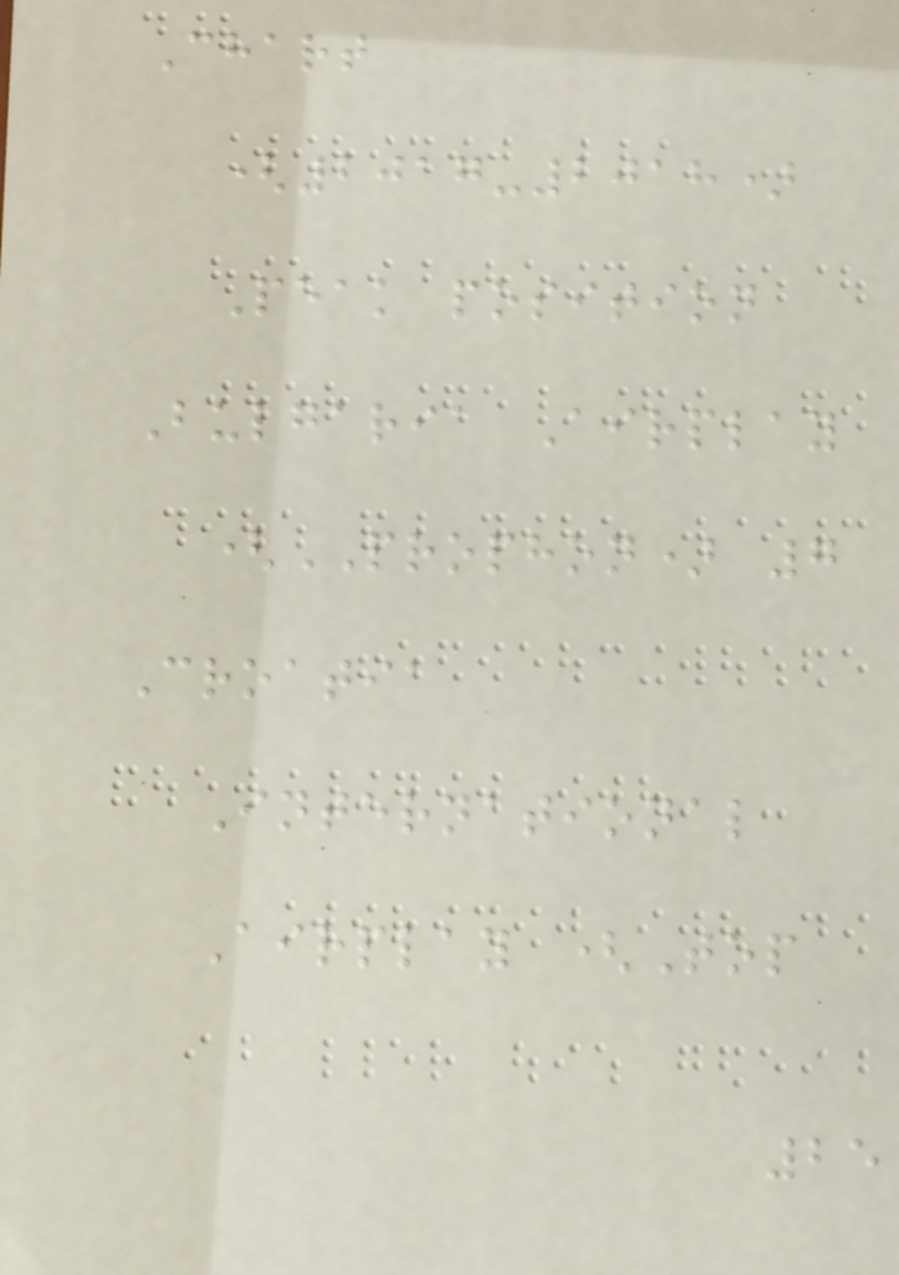Chart
(2017-2018)
Peak position
Bulgaria Airplay
(PROPHON) 7
Croatia
International
Airplay (Top
25
